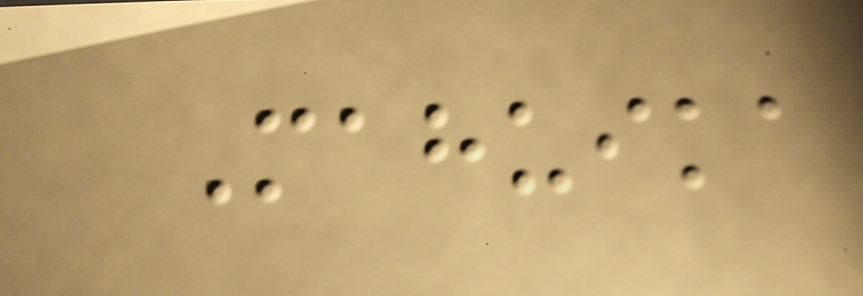Mahuika
